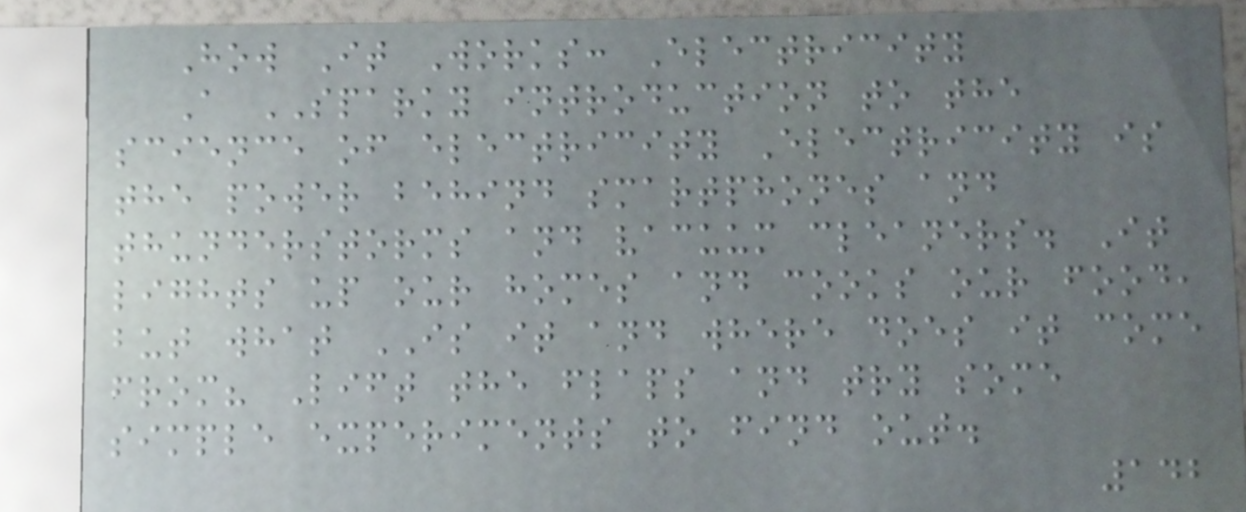How It Works: Electricity
A SPARKY introduction to the
science of electricity Electricity is
the power behind smartphones and
thunderstorms and vacuum cleaners. It
lights up our homes and cooks our food,
but what IS it and where does it come
from? Lift the flaps and try some
simple experiments to find out.
142
